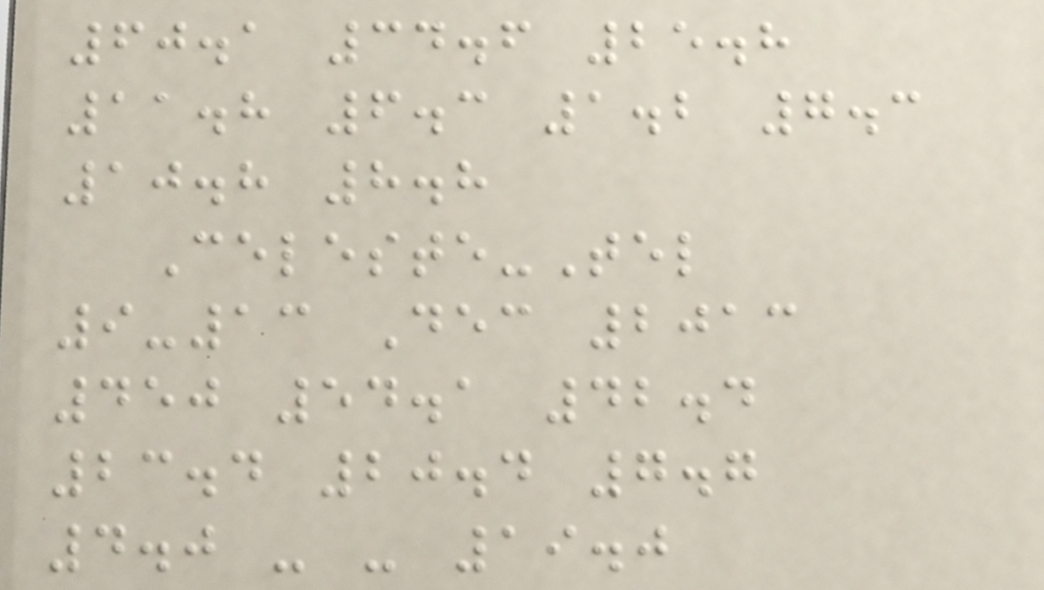60.1 34.6 25.8
11.8 6.3 1.2 7.3
10.8 8.8
Celeste-Tel
9-13 Dec 2013
450 54.1 42.4
23.4 20.4 7.7
4.0 - - 19.0
